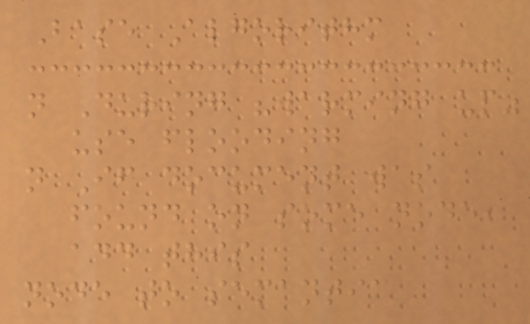Base Algorithm
n During "warming up"
use flooding
n If document was
found on some node,
add this
node to semantic
